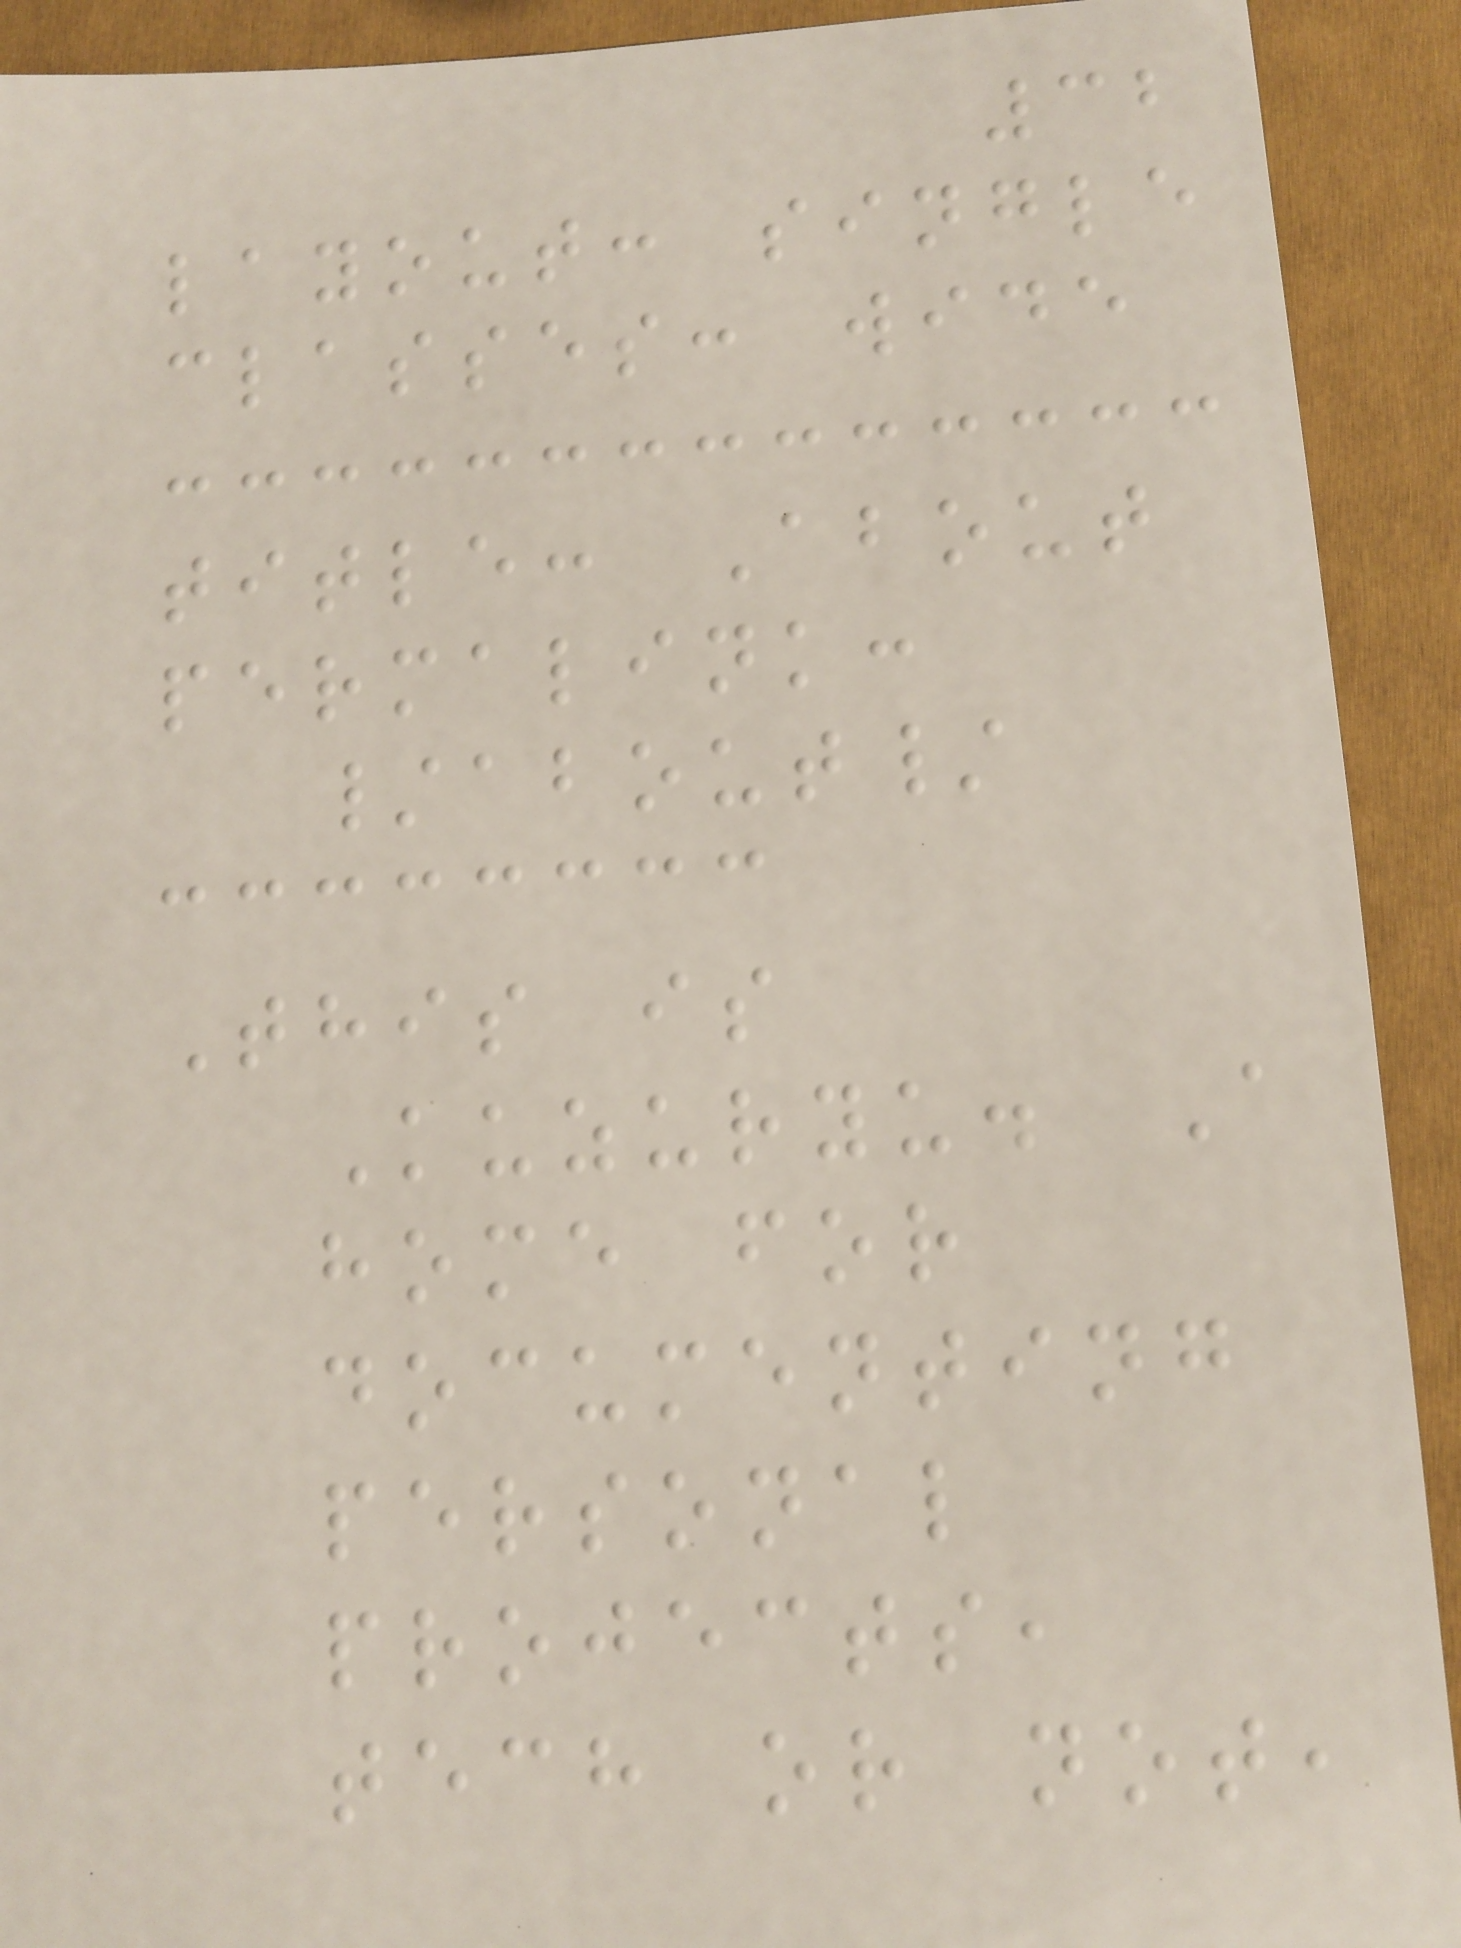32
layout: single
classes: wide
title: About
permalink:
/about/
This is
Kuzuryu. A
home for
documenting
personal
projects,
tech or not,
